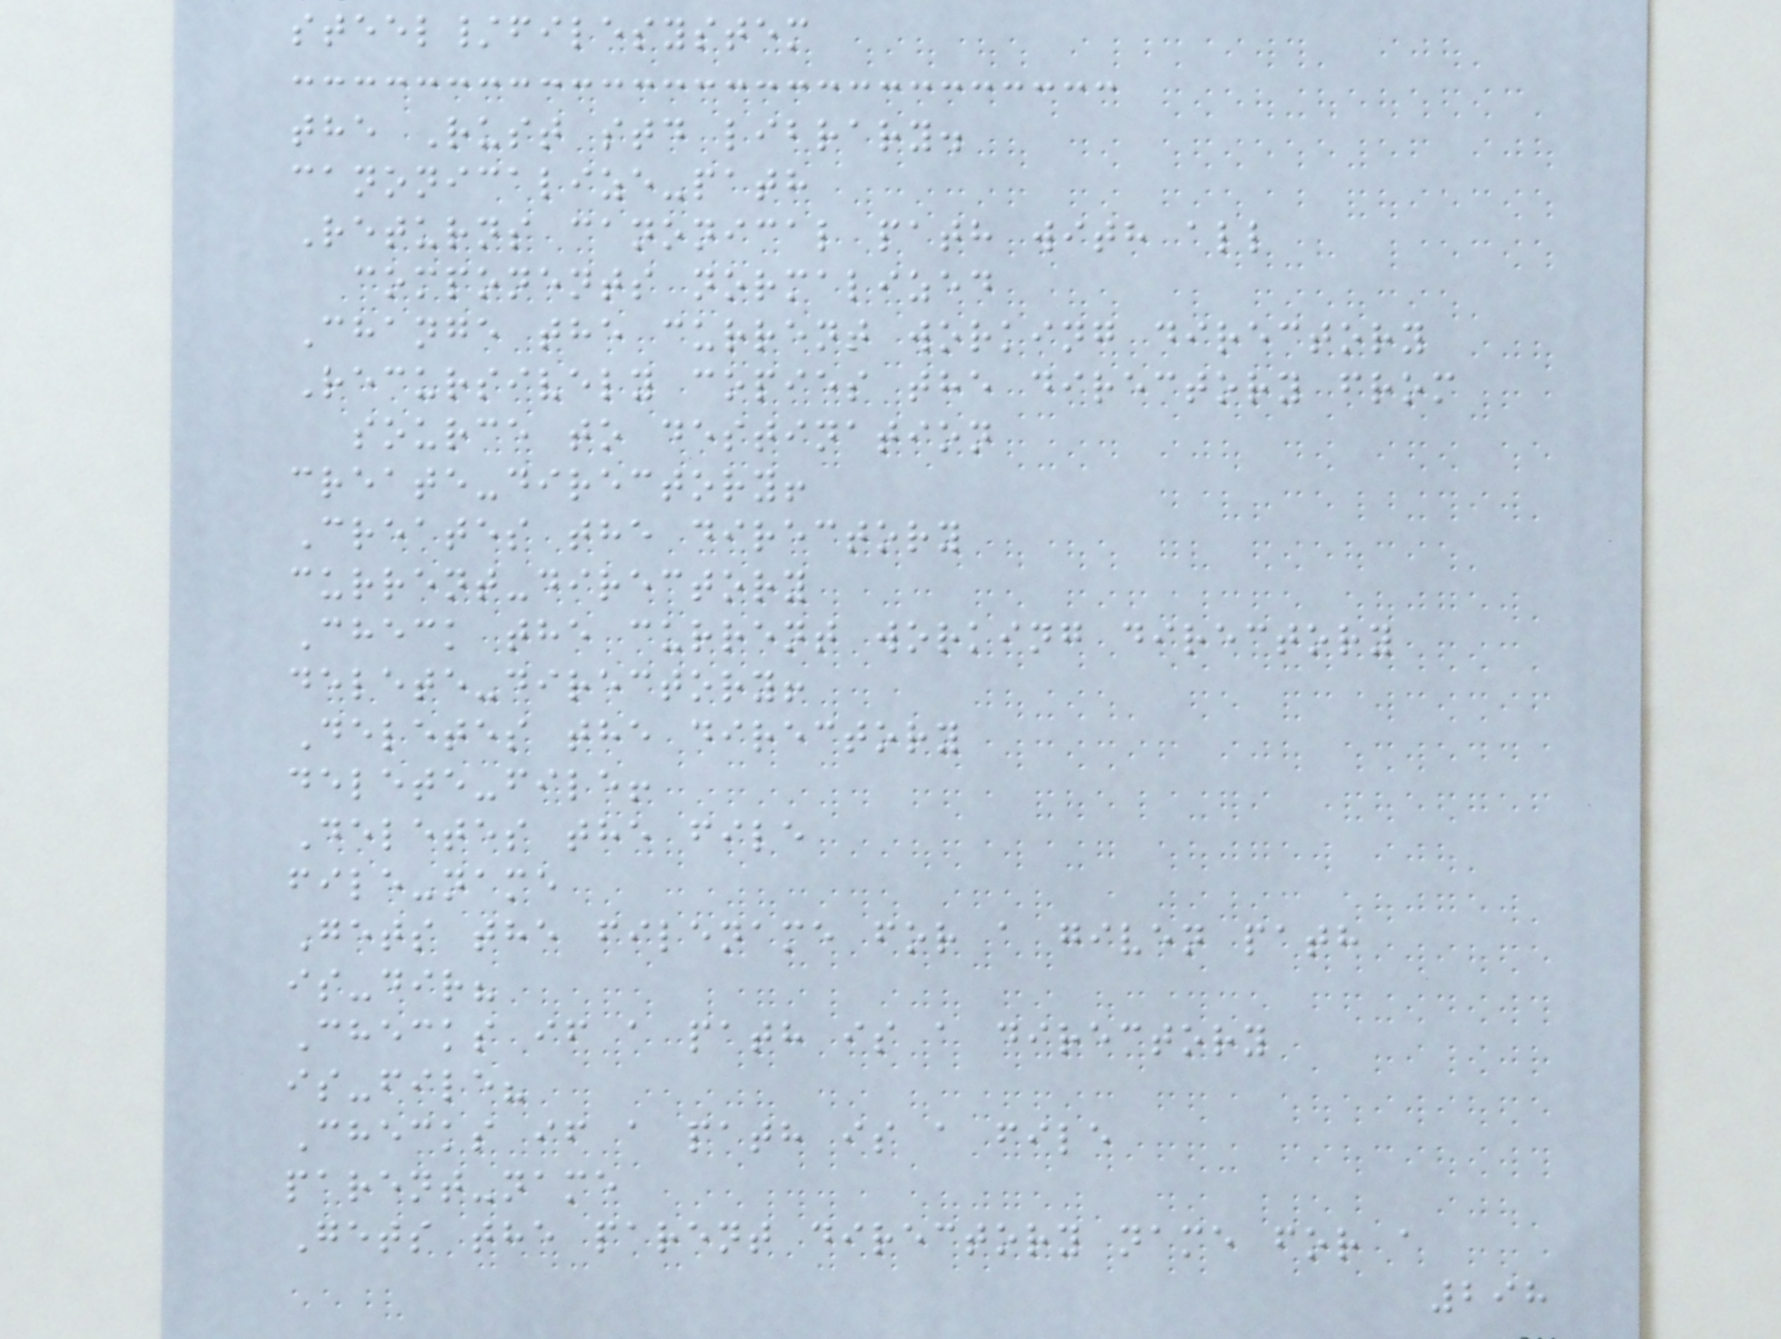steel/filesystem
the Rust std library.
canonicalize-path
Returns canonical path with all
components normalized
Change the current working directory
Recursively copies the directory from
source to destination
create-directory!
Creates the directory
current-directory
Check the current working directory
delete-directory!
Deletes the directory
delete-file!
Deletes the file
file-name
Gets the filename for a given path
is-dir?
Checks if a path is a directory
is-file?
Checks if a path is a file
parent-name
Gets the parent directory name for a
298
